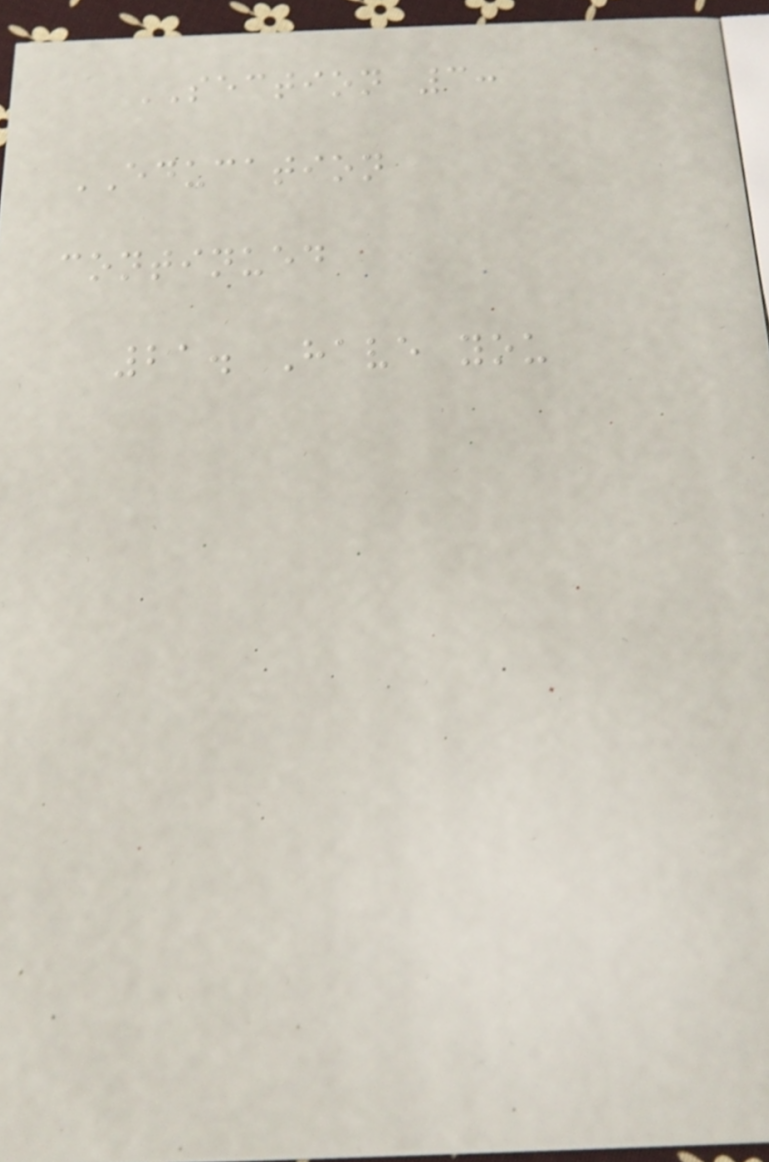SECTION 3:
EDUCATION
continued
21. Have you
